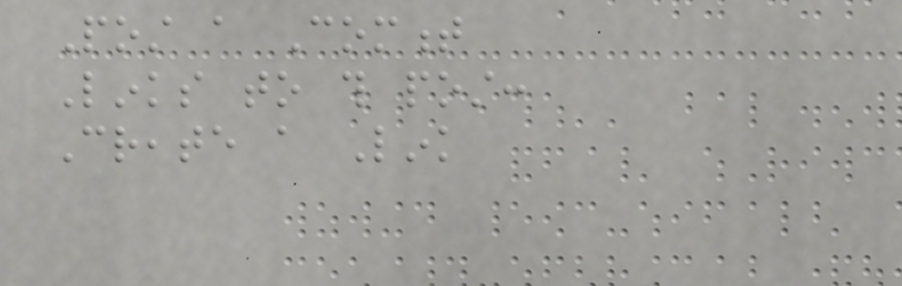Post a Comment
Links to this post:
Create a Link
